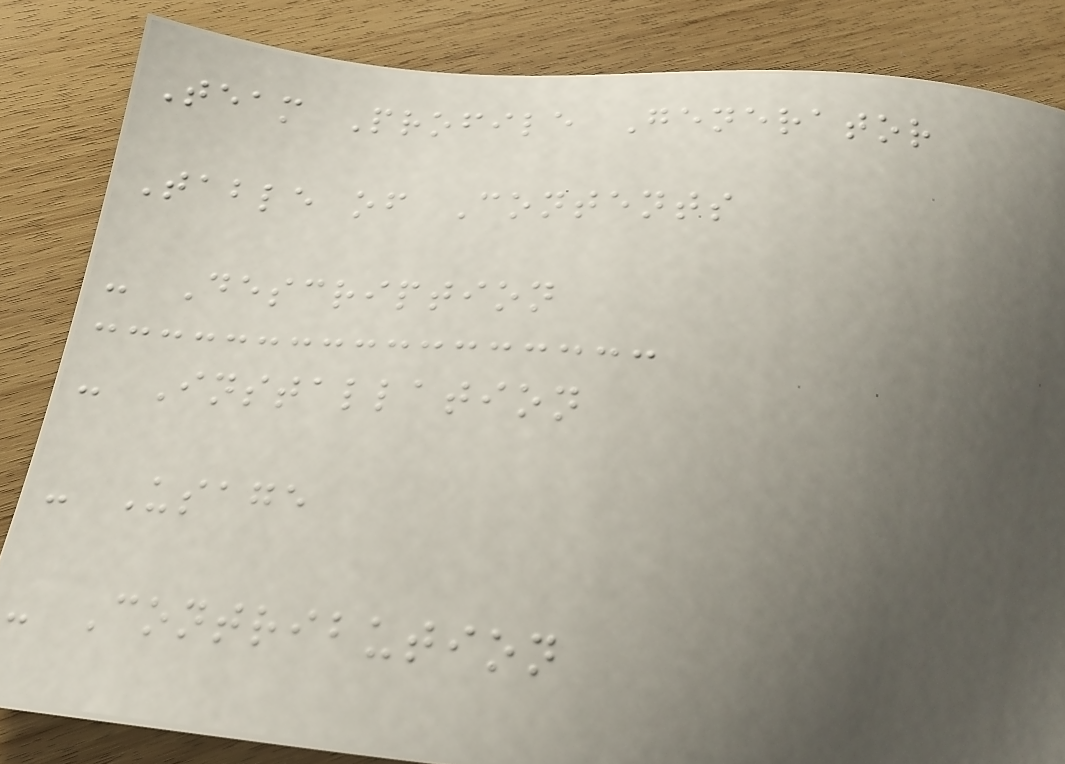Team Profile Generator
Table of Contents
- Description
- Installation
- Usage
- Contribution
